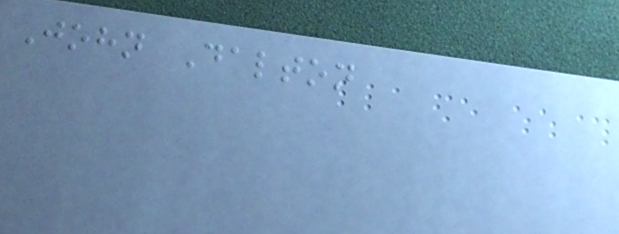John Dalton
